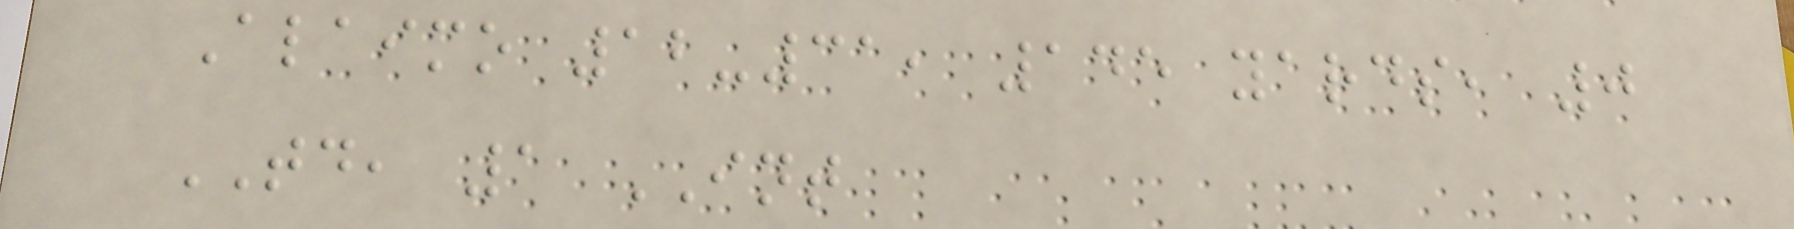Alaimo 12-31, 145 yards, 0
TD, 1 INT
